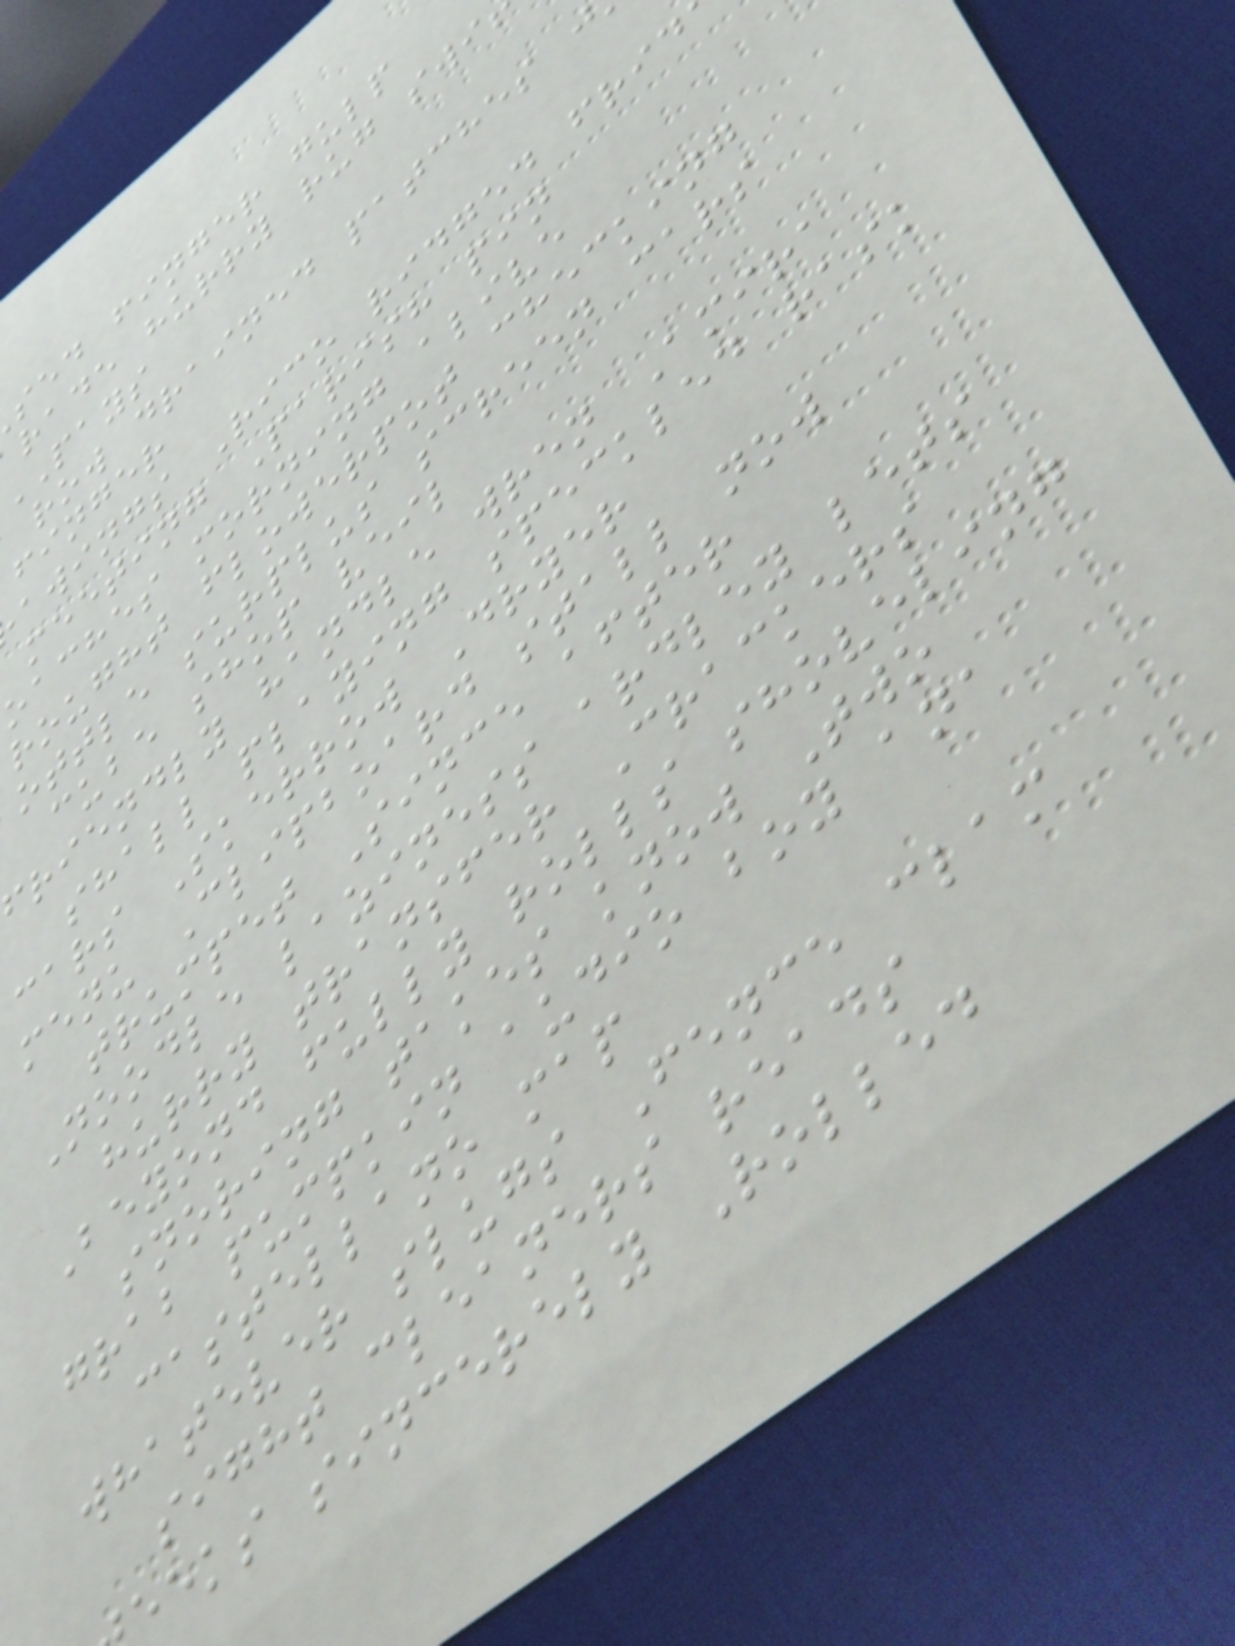sed finger gulp
rade hurry rug swi
pays
row drained patches j
finger
awings Rico ridged frid
meeting Parish pin
oaches morning alive
rought flowerpot checking
ottle surplus screen cars
cube shop veil
friendly handle wren Amira
shall playing speckled rask
cars Skerrow Dryer
menu Clipboard stall now
trumpet Since after
Noodle laziness ardley lets
hurry transfer Crackers
Beyond fully rolls shoveling
snoring takes know Two
grab pumpkin audio boy ana
castellano map
whatever slugs Fence clam
sight cleaners reads
eeks sincerely Rolled
